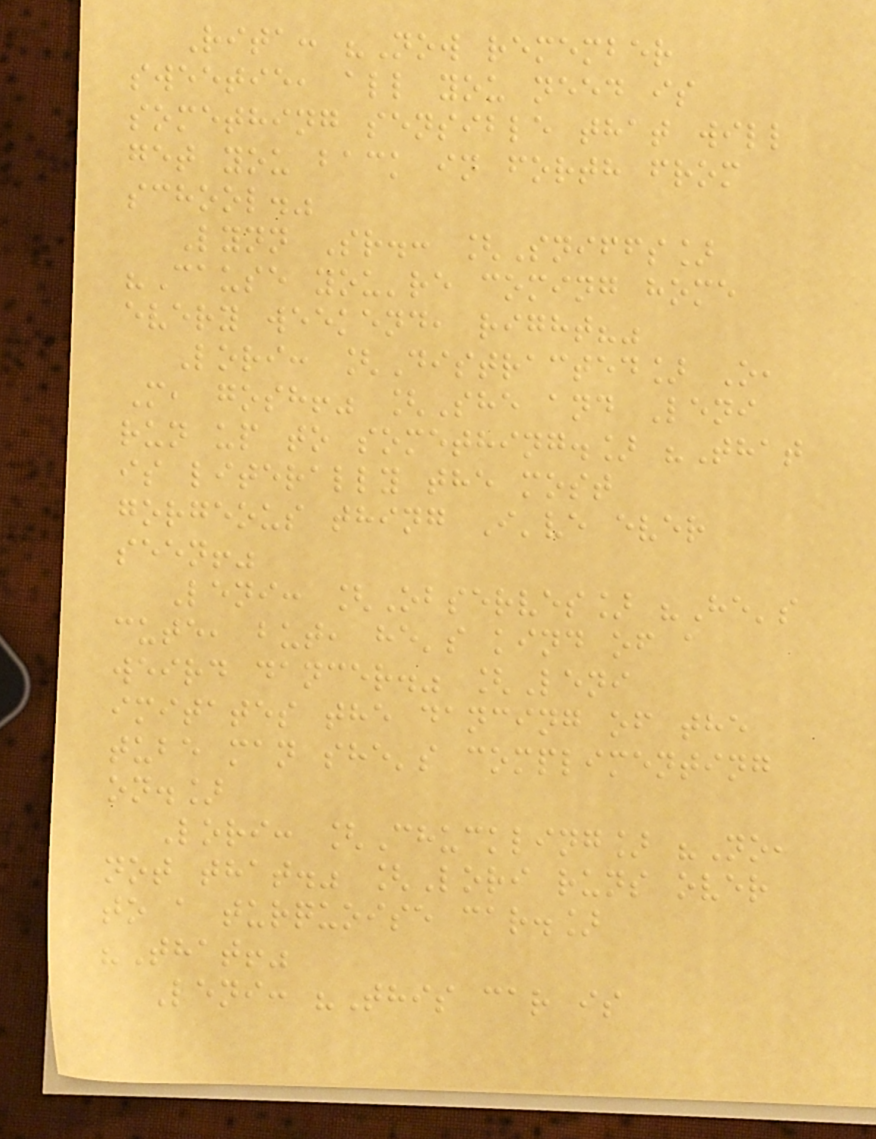Rita: "Now remember
sweetie, all you need is
something sensible that will
get you back in forth from
school."
Lynn Sr.: [Sniffs]
"Cause you're coming home
every weekend, right?"
Lori: [Distracted] O,
M, gosh!" [She and Leni
run up to something.] "That
is literally the most
gorgeous thing I've ever
seen!"
Leni: [Observes] "He's
cute, but, he's kind of a
weird dancer." [Leni
imitates the dancing of the
tube man she's complimenting
on.]
Lori: [Chuckling] "No,
not that." [Lori runs over
to a turquoise car.]
"That!"
Leni: "This car is
